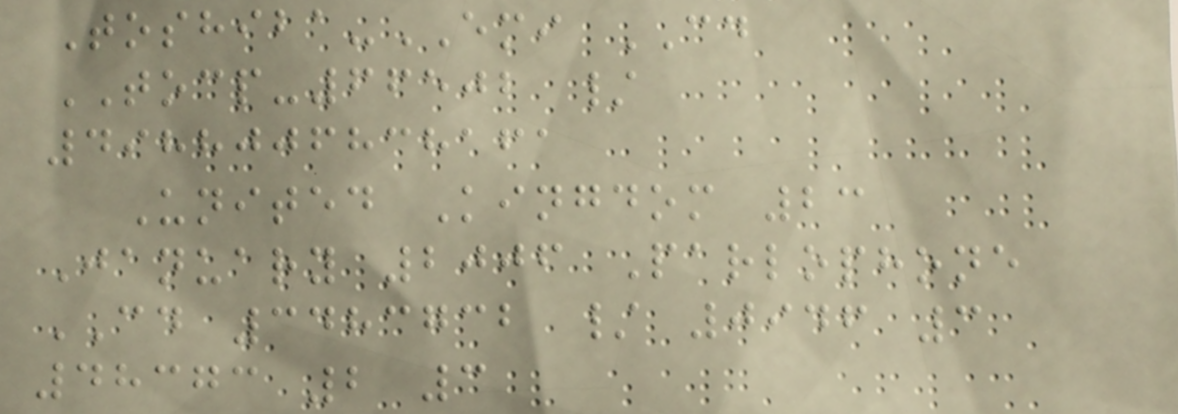Toshiba-EMI CD
TOCP-66502 /
4988006838161
United Kingdom 23
January 2006 Parlophone
CD 3483732 / 0946 3
48373 2 3
